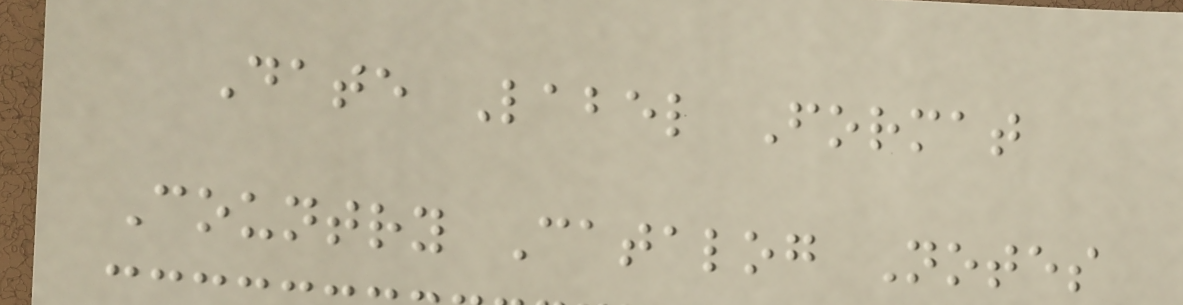Date Label Format
Country Catalog Notes
